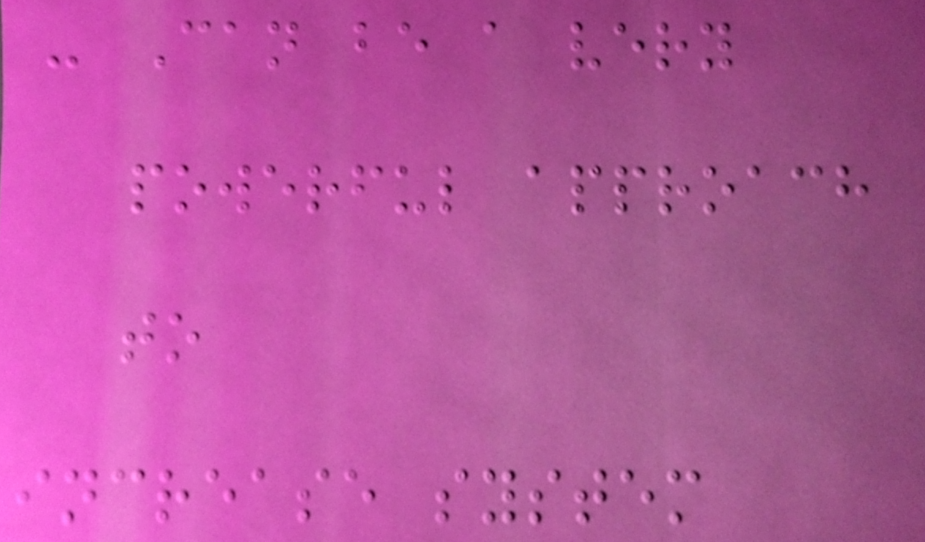- Can be a very
powerful approach
to
increase system
